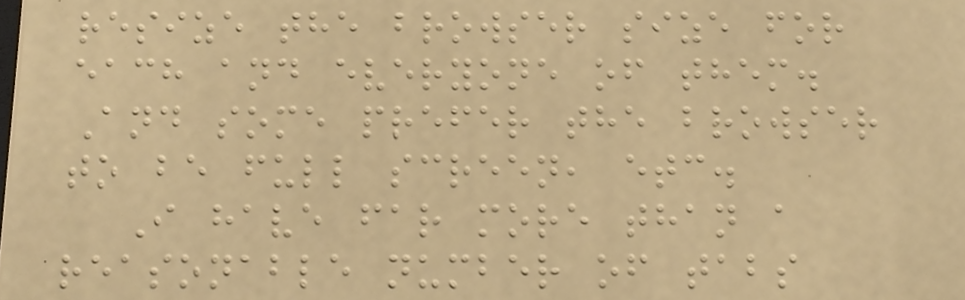resize the browser size for
each and everyone of them.
And some prefer the browser
to be full screen, etc.
I have far more than a
reasonable number of tabs
